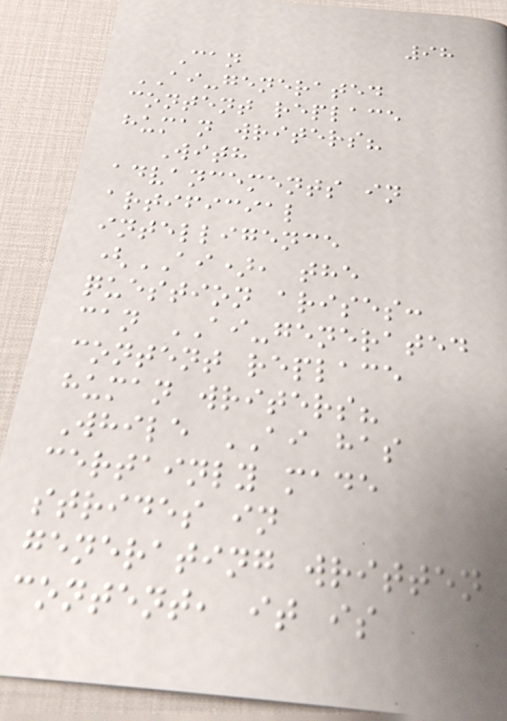98
Can
AI-generated
content replace
human writers?
With
advancements in
artificial
intelligence
(AI), the
question arises:
can AI-generated
content replace
human writers?
While AI has
certainly made
strides in
generating written
content, it is
